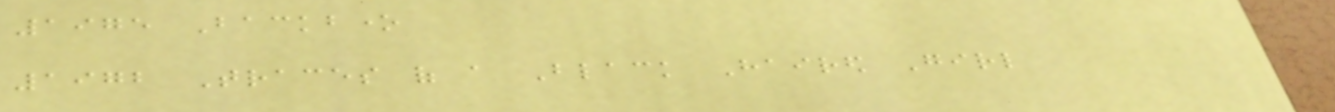1975 Backbone
1972 Traces of a Black Haired Girl
